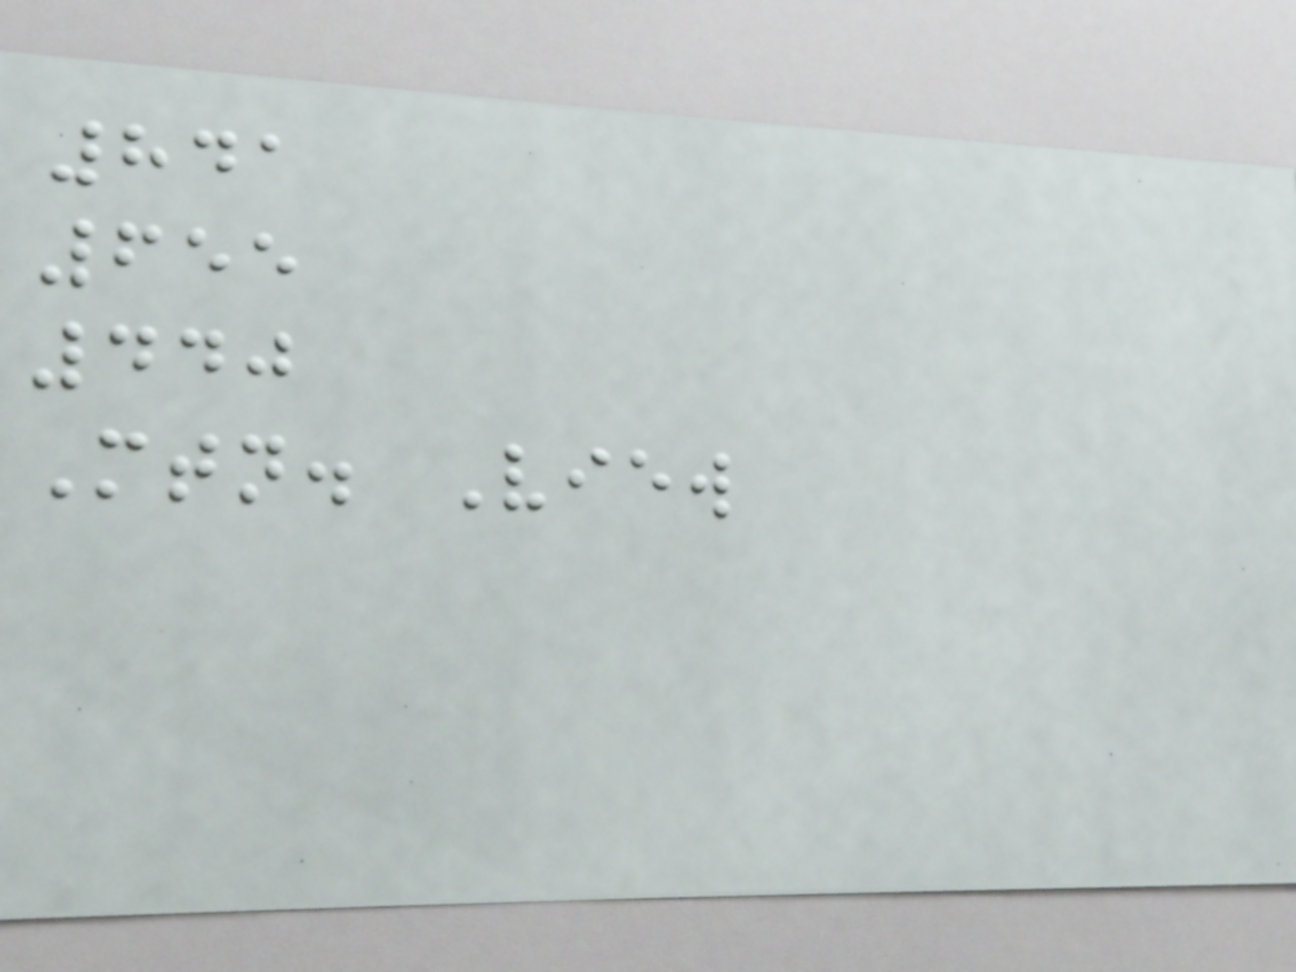841
655
440
Mtn. View
